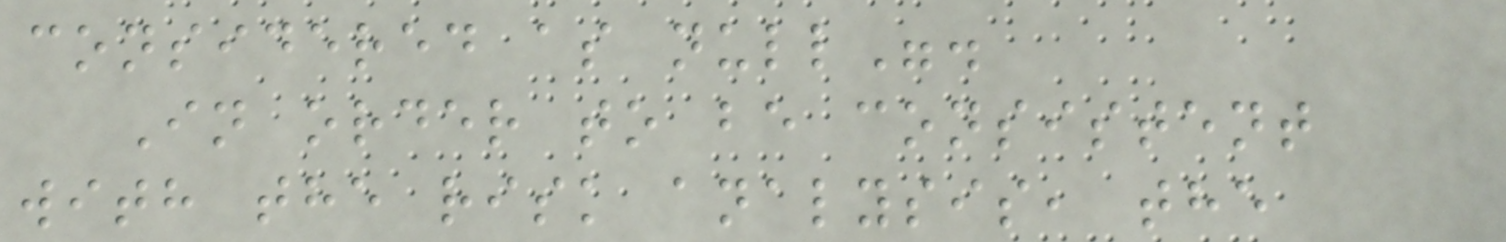considered as null".
In order to be consistent
with the risk analysis, the
